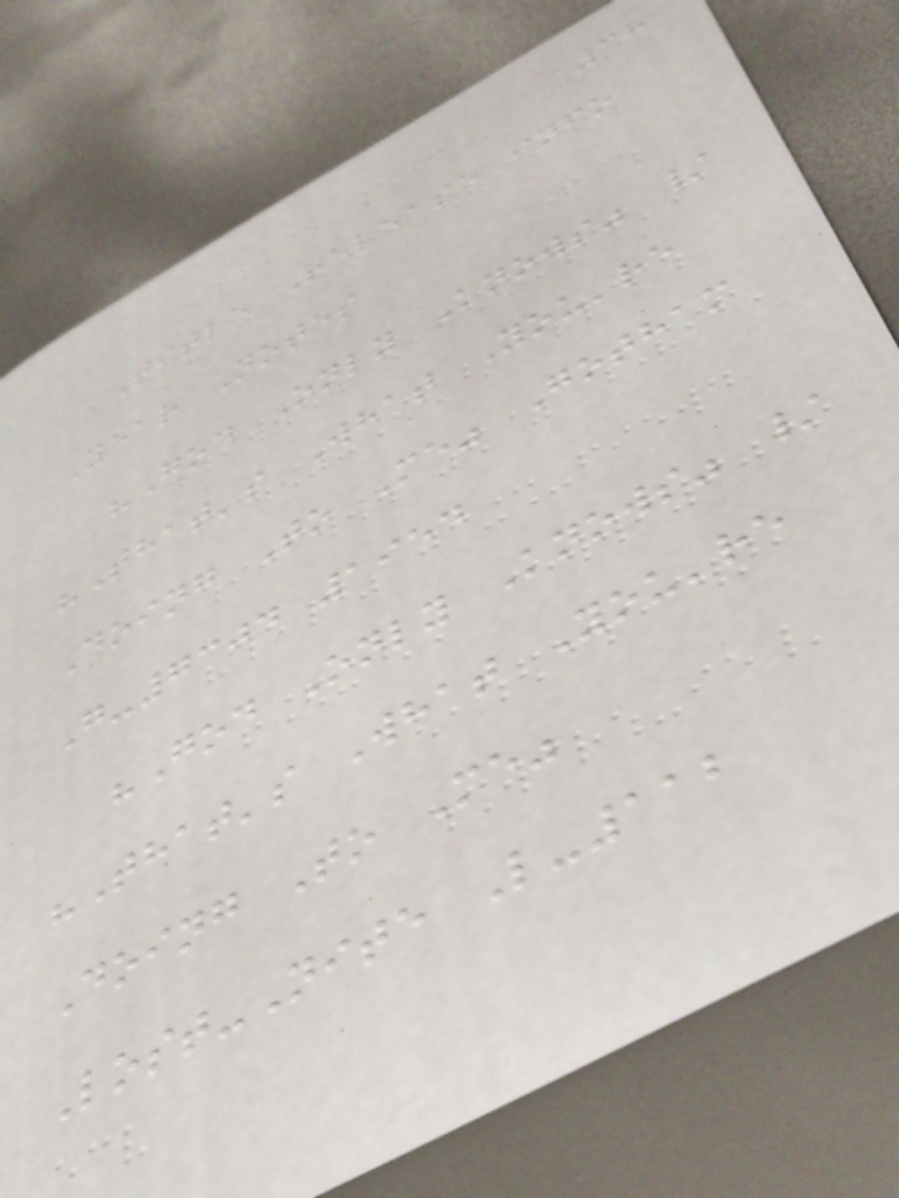38
Title Release info
Year Notes
"God Only Knows" /
"That's What You're
Doing To Me" Gotham
G-7304 1954
"God Only Knows" /
"That's What You're
Doing To Me"
Lost-Nite L-112
